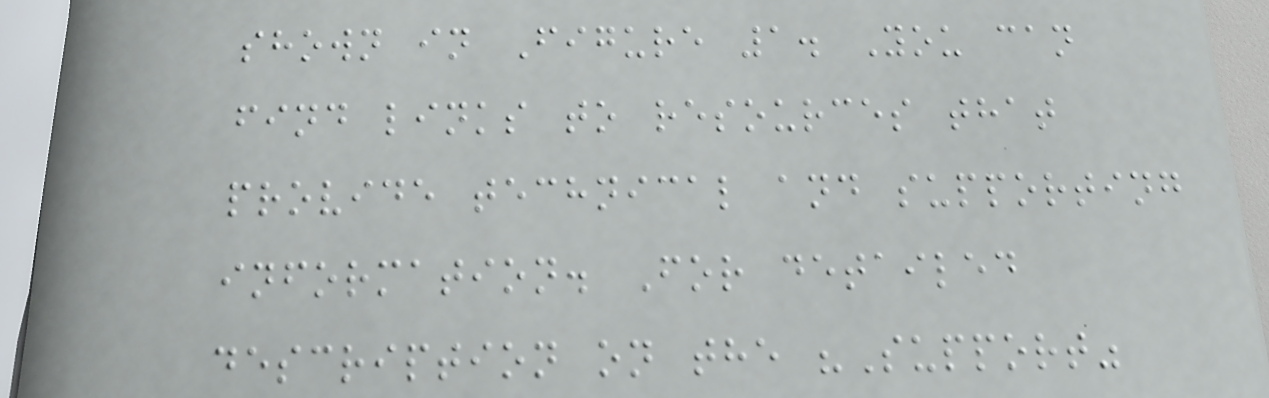shown in Figure 1. You can
find links to resources that
provide technical and supporting
information. For detailed
description on the "Support"
